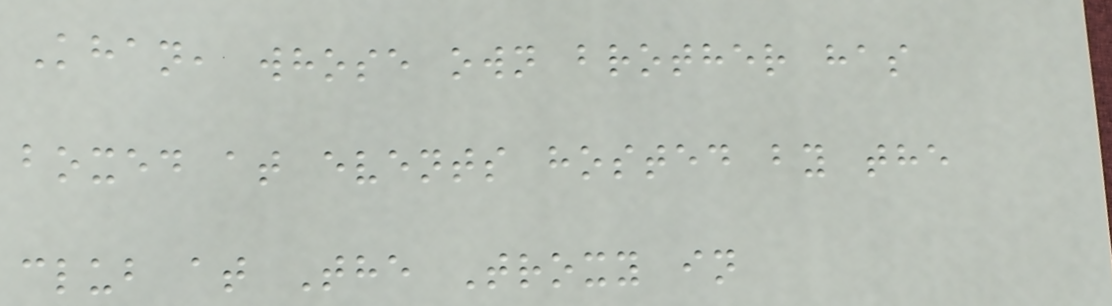Khan, whose own brother has
boxed at events hosted by the
club at The Troxy in
